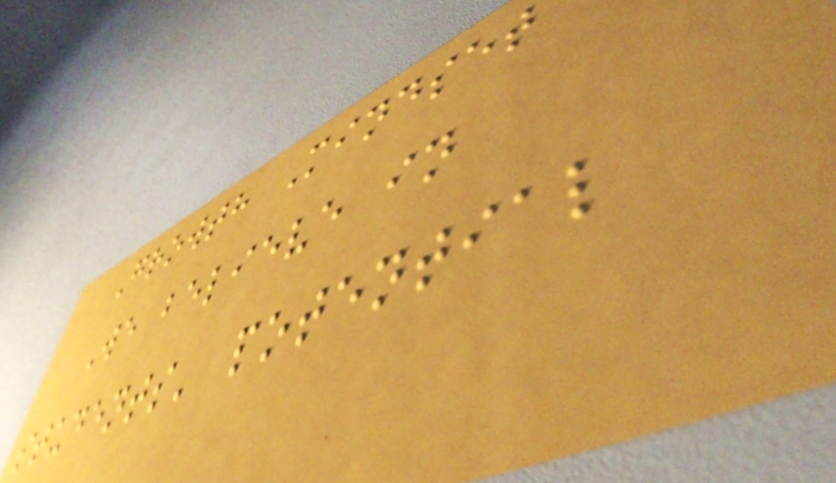Growth Mindset
We believe in
students' potential
